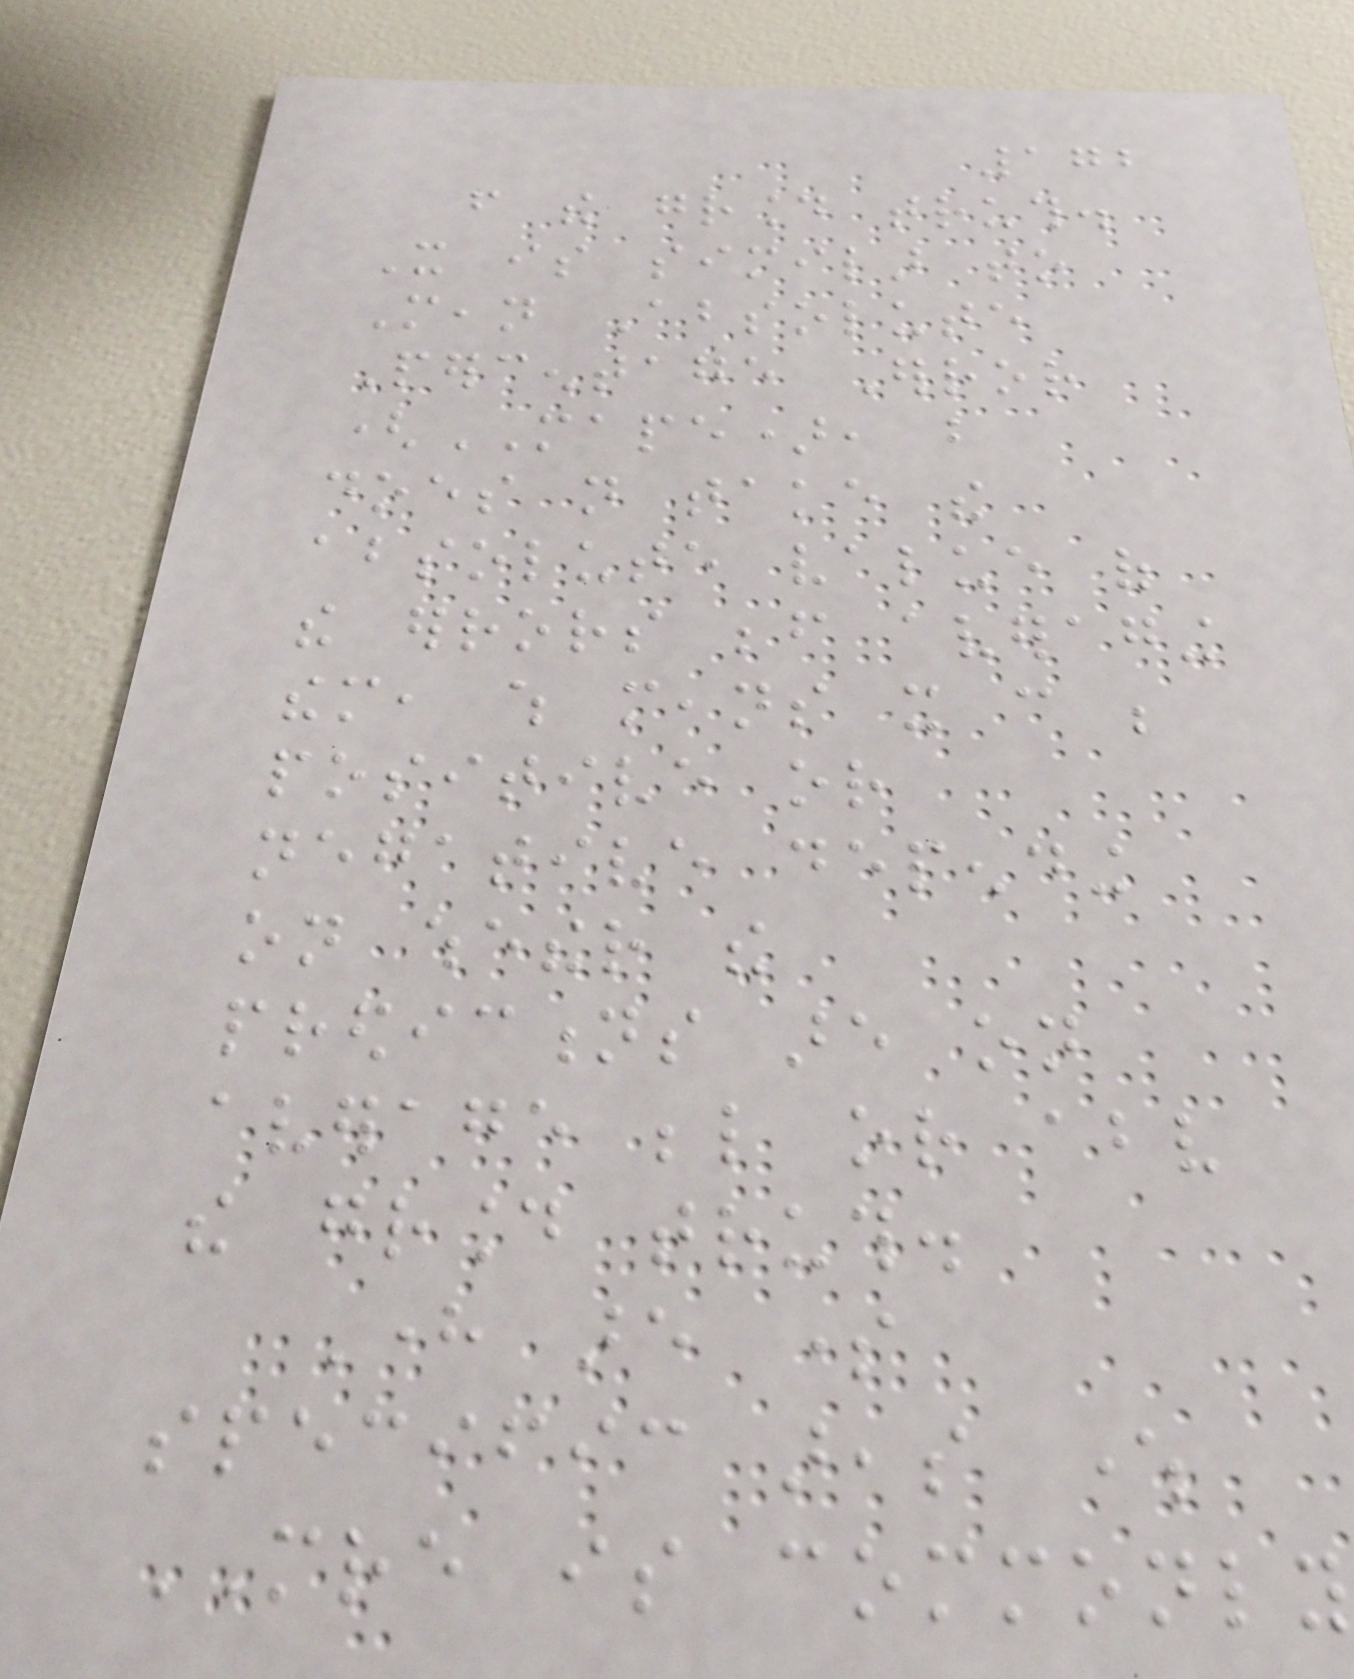172
from the ground truth.
It is similar to
Mean Absolute
Percentage Error
(MAPE), but
does not take the
absolute value of
the errors before averaging
them, which means it can be
positive or
negative depending
on whether the
predictions are on
average below or above
the ground truth.
Here are some
specific areas where
MRE is commonly
